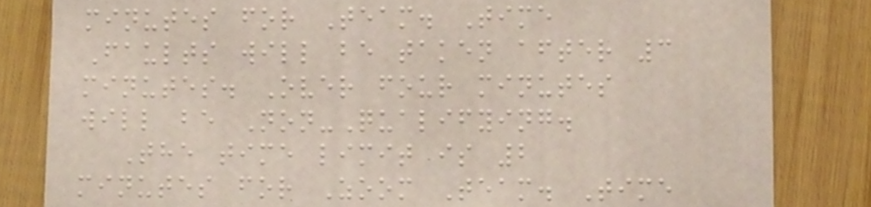minutes for Team. Time
Faults will be taken after 3
minutes. Over four minutes
will be Non-Qualifying.
The time limit is 2
minutes for Zoom Team. Time
